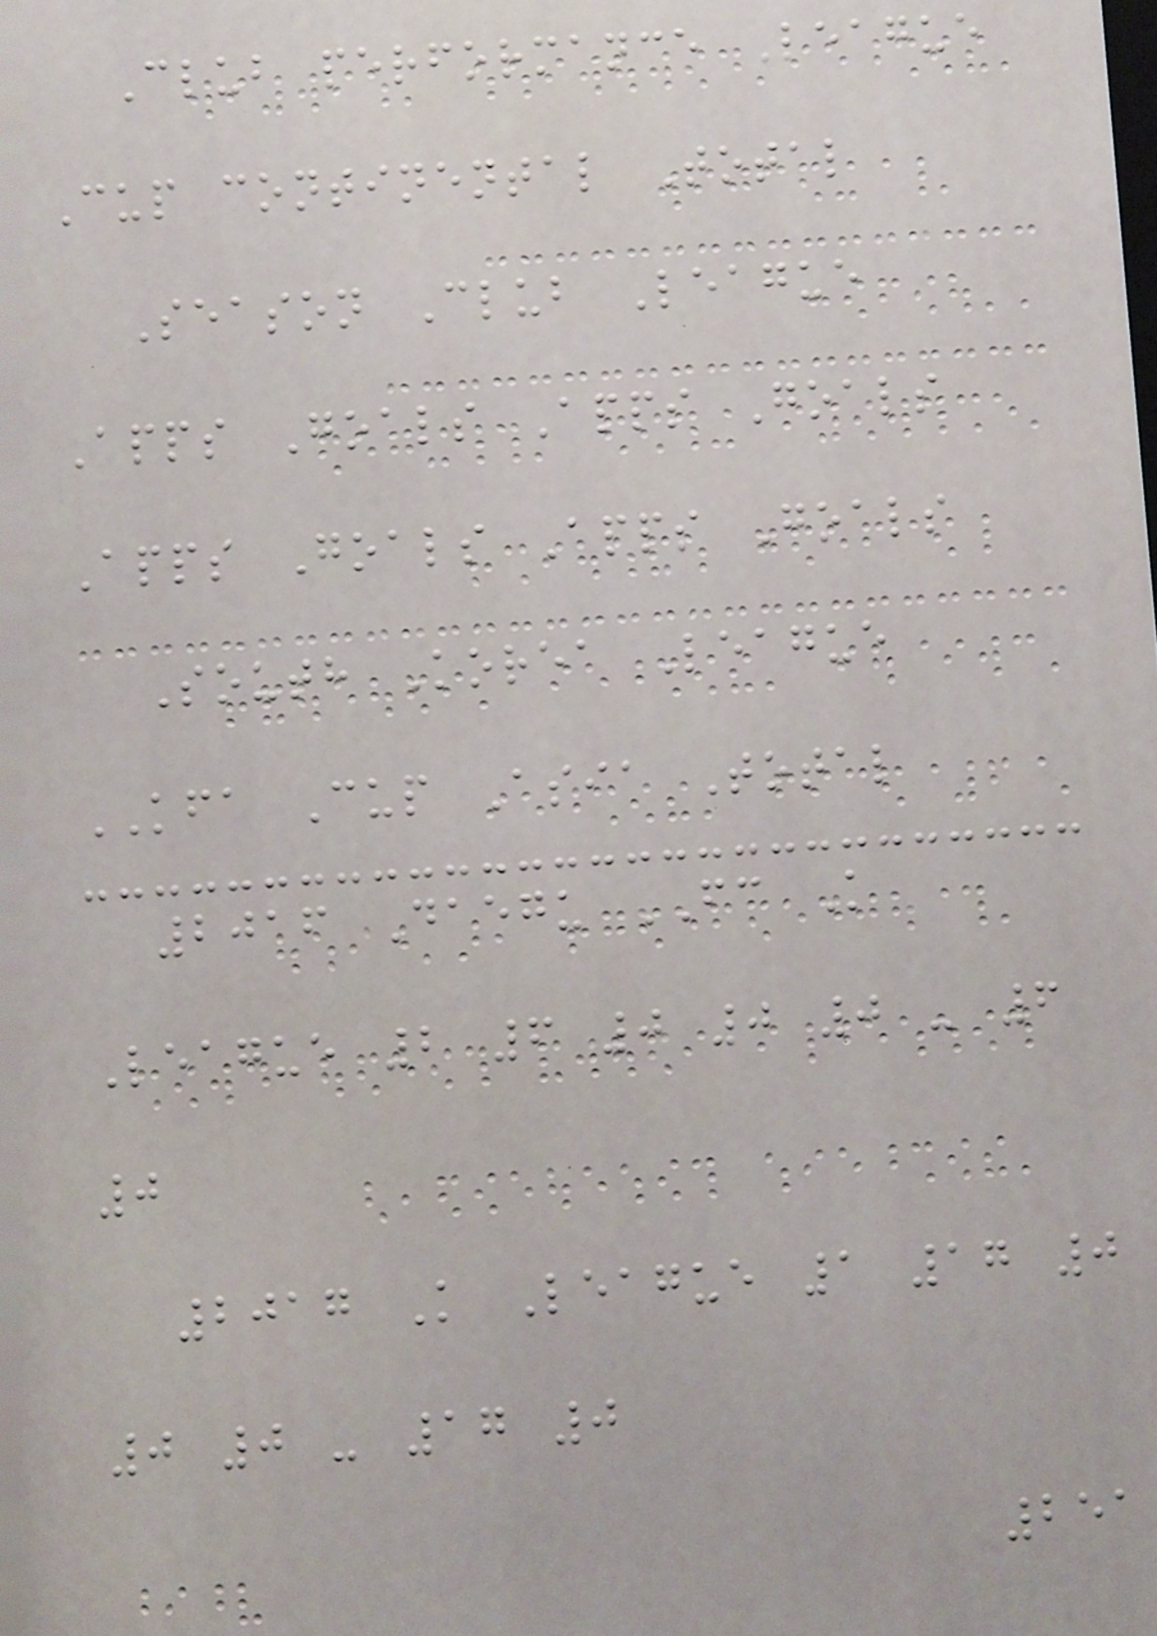Club performance League
Cup continental Total
Season Club League
Apps Goals Apps Goals
Apps Goals Apps Goals
South Korea League
KFA Cup Asia Total
2016 Daegu FC K
League 2 6 0 0 0 - 6
0
2017 K League 1 17 0
0 0 - 17 0
251
